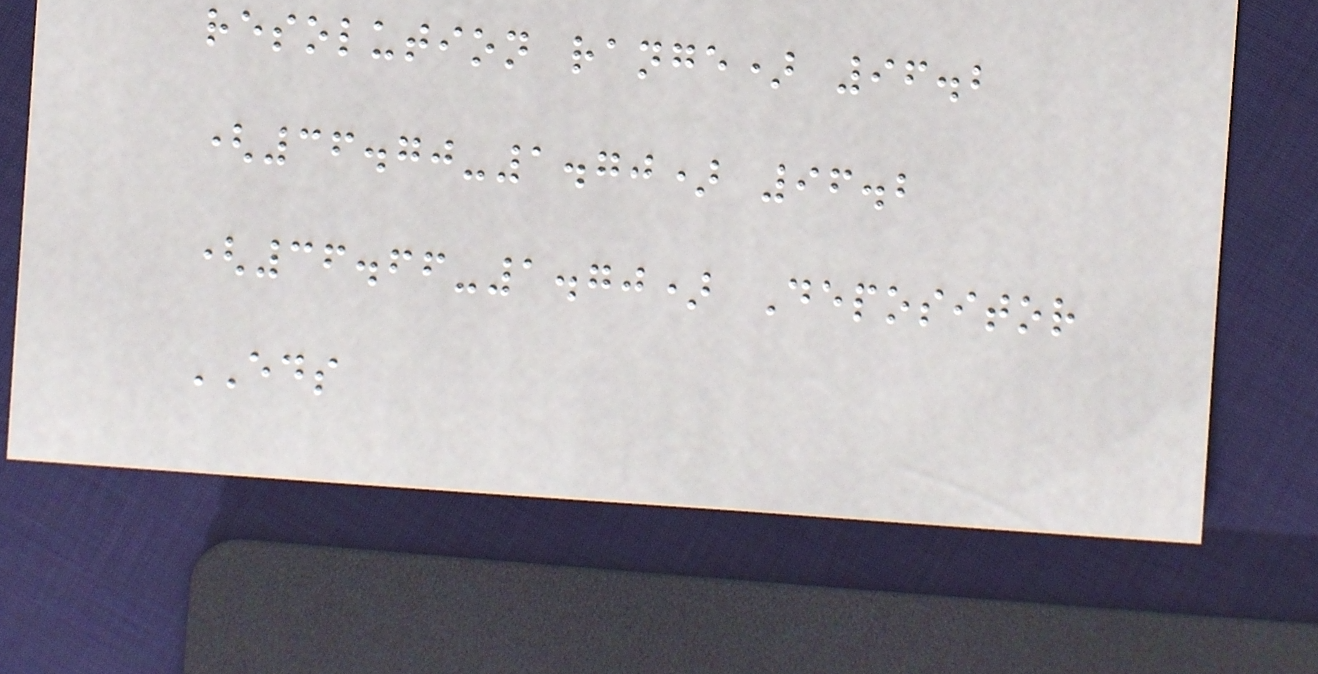resolution range) 96.2
(36.70-1.70) 96.2
(36.66-1.70) Depositor
EDS
